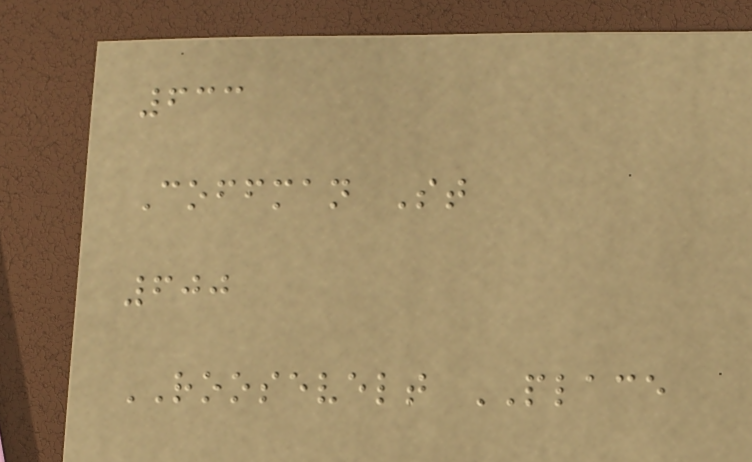633
Coffman St
600
ROOSEVELT PLACE
